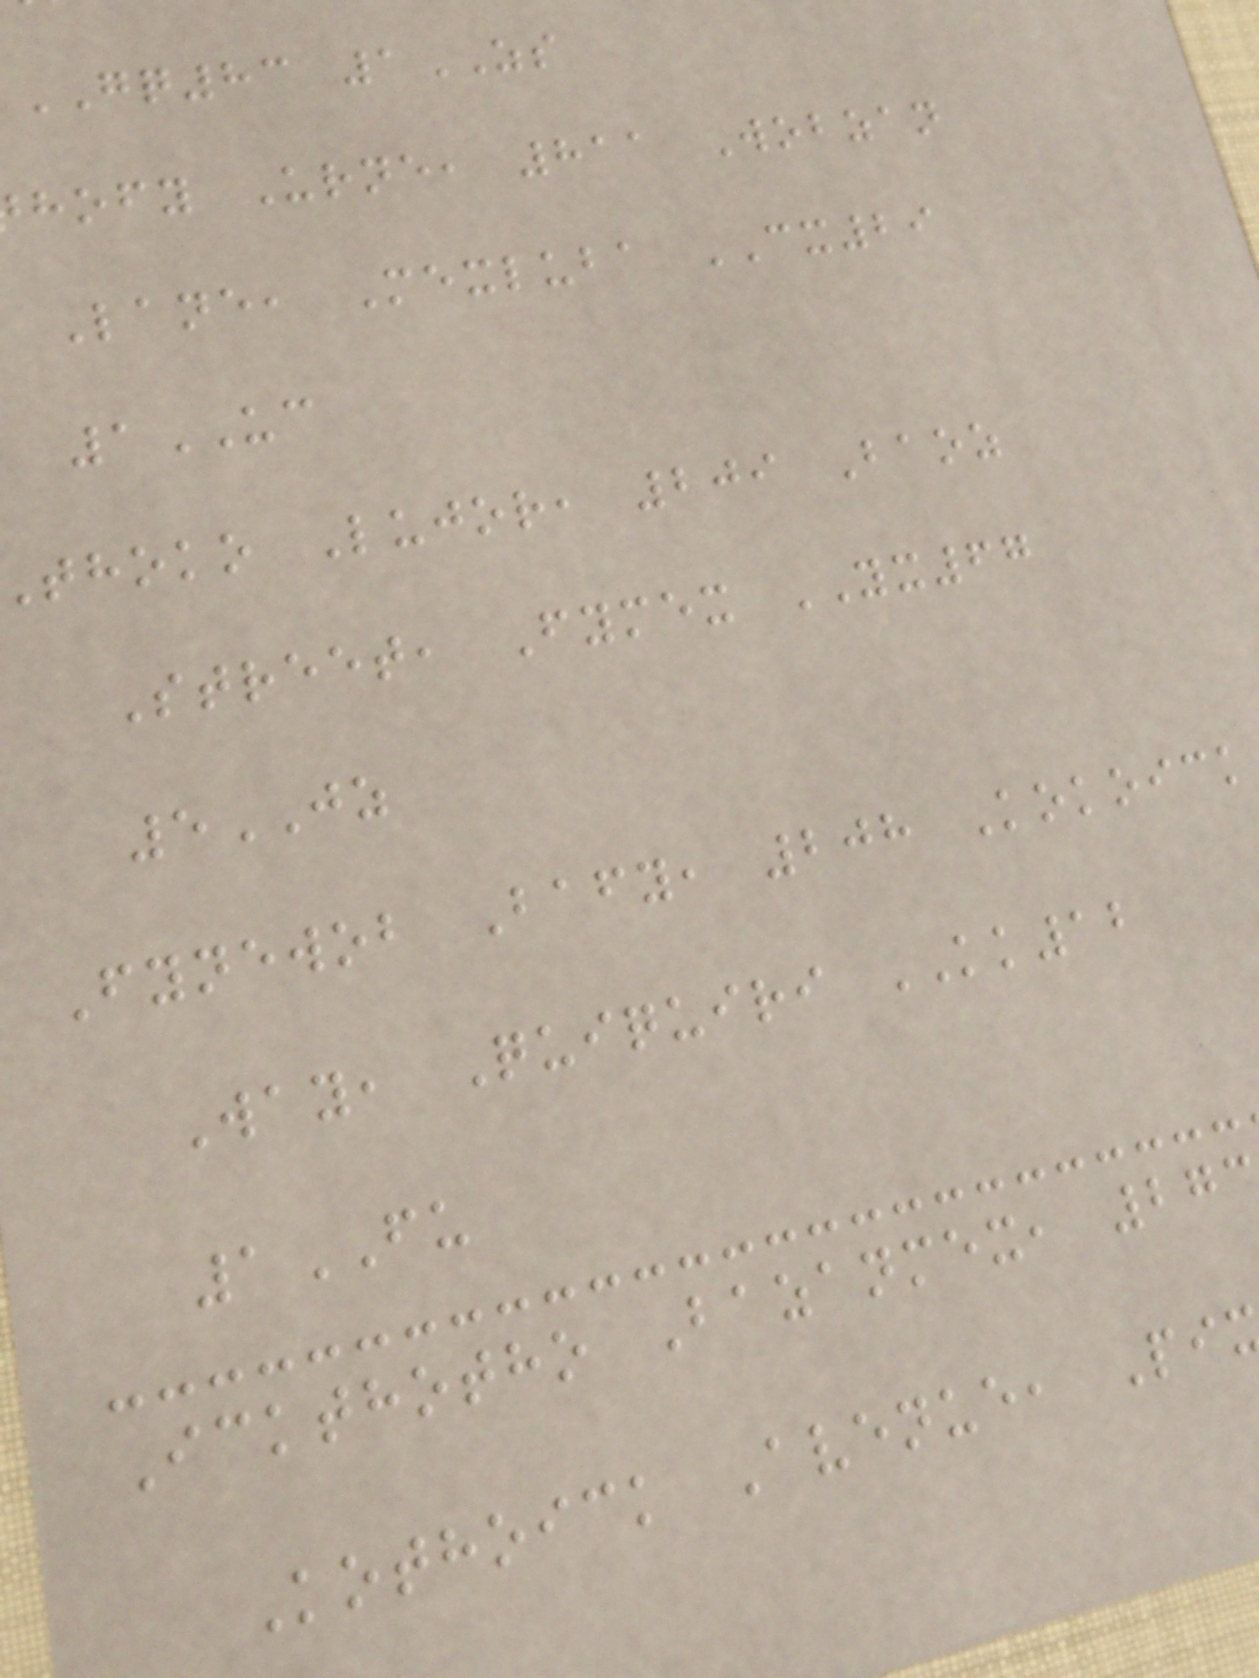GQ83 1ZS
hofy Urne, 811 Wobzan
Lane, Mexluba CX29
1UC
thoko Lujor, 209 Baoz
Street, Fymex YX67
5JZ
Fynewob Bafy, 208 Kokoick
Way, Quiquiri KK12
1FU
Ickthotho Bazanmex, 27
Kothoick Avenue, Pi
